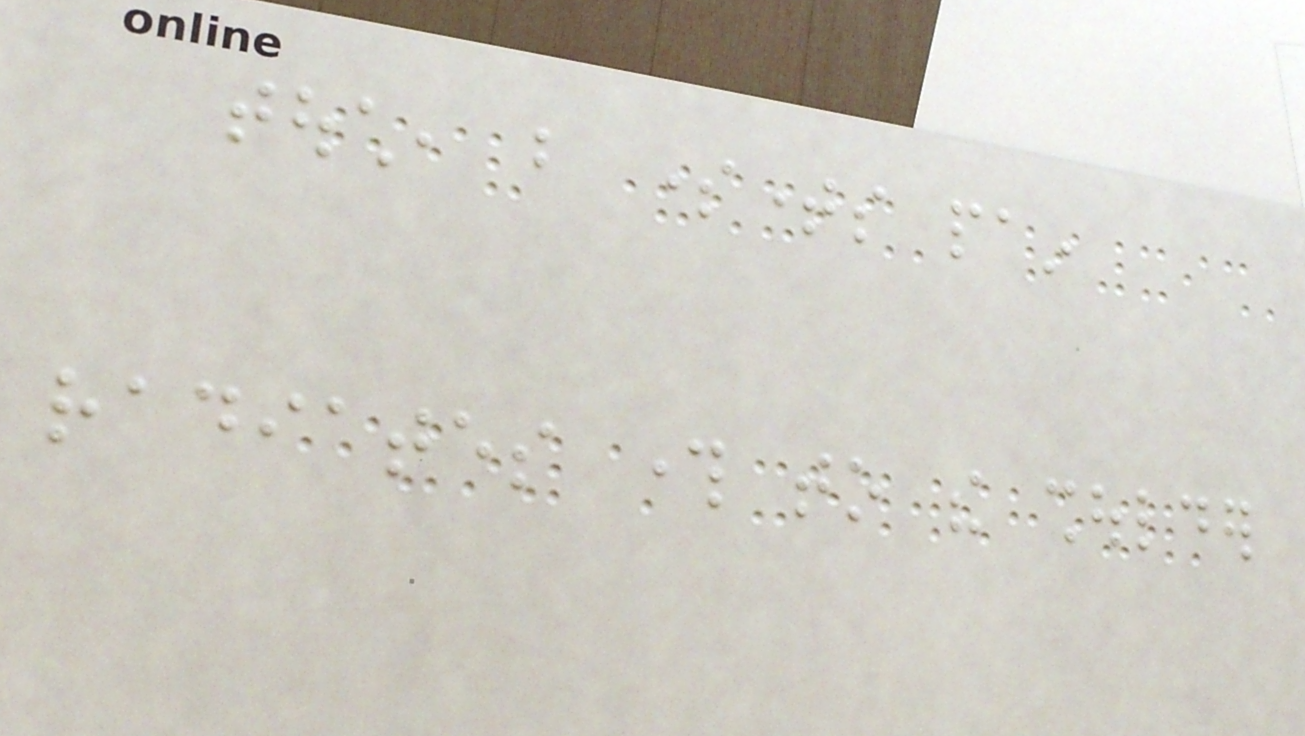touch, but sometimes pain
radiates through to the shoulder
